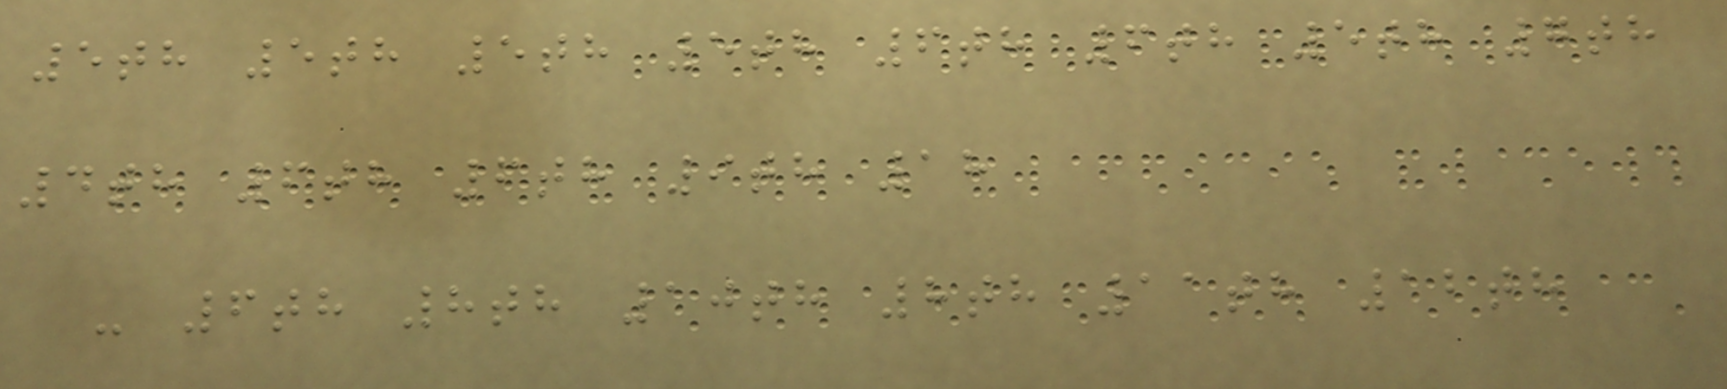5th 5th 5th 5th 6th 6th 5th 7th
4th 6th 6th 9th 18
- 6th 8th 10th 8th 11th 12th
